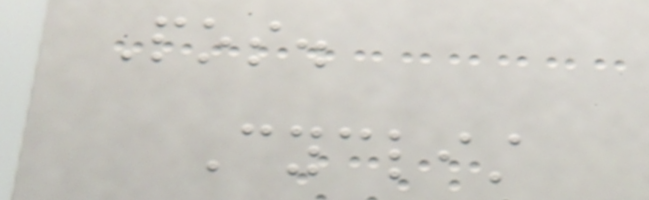Pos.
Cyclist
